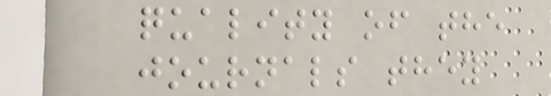quality of the
journals they
